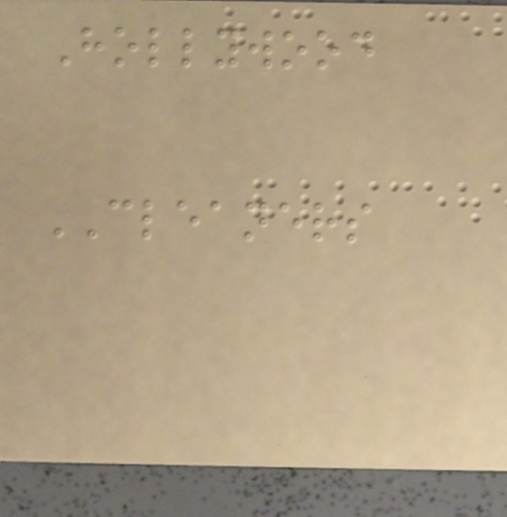Hollywood
CLEANERS
